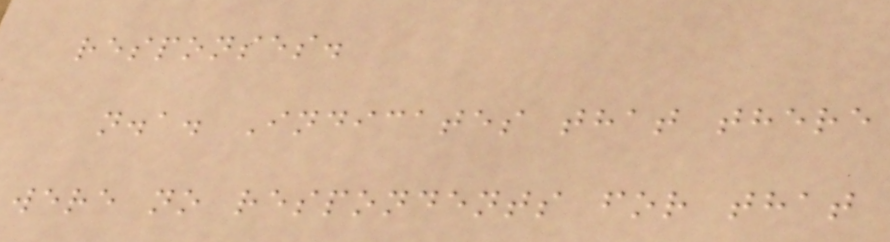responses.
n.a. Indicates that there
were no respondents for that
